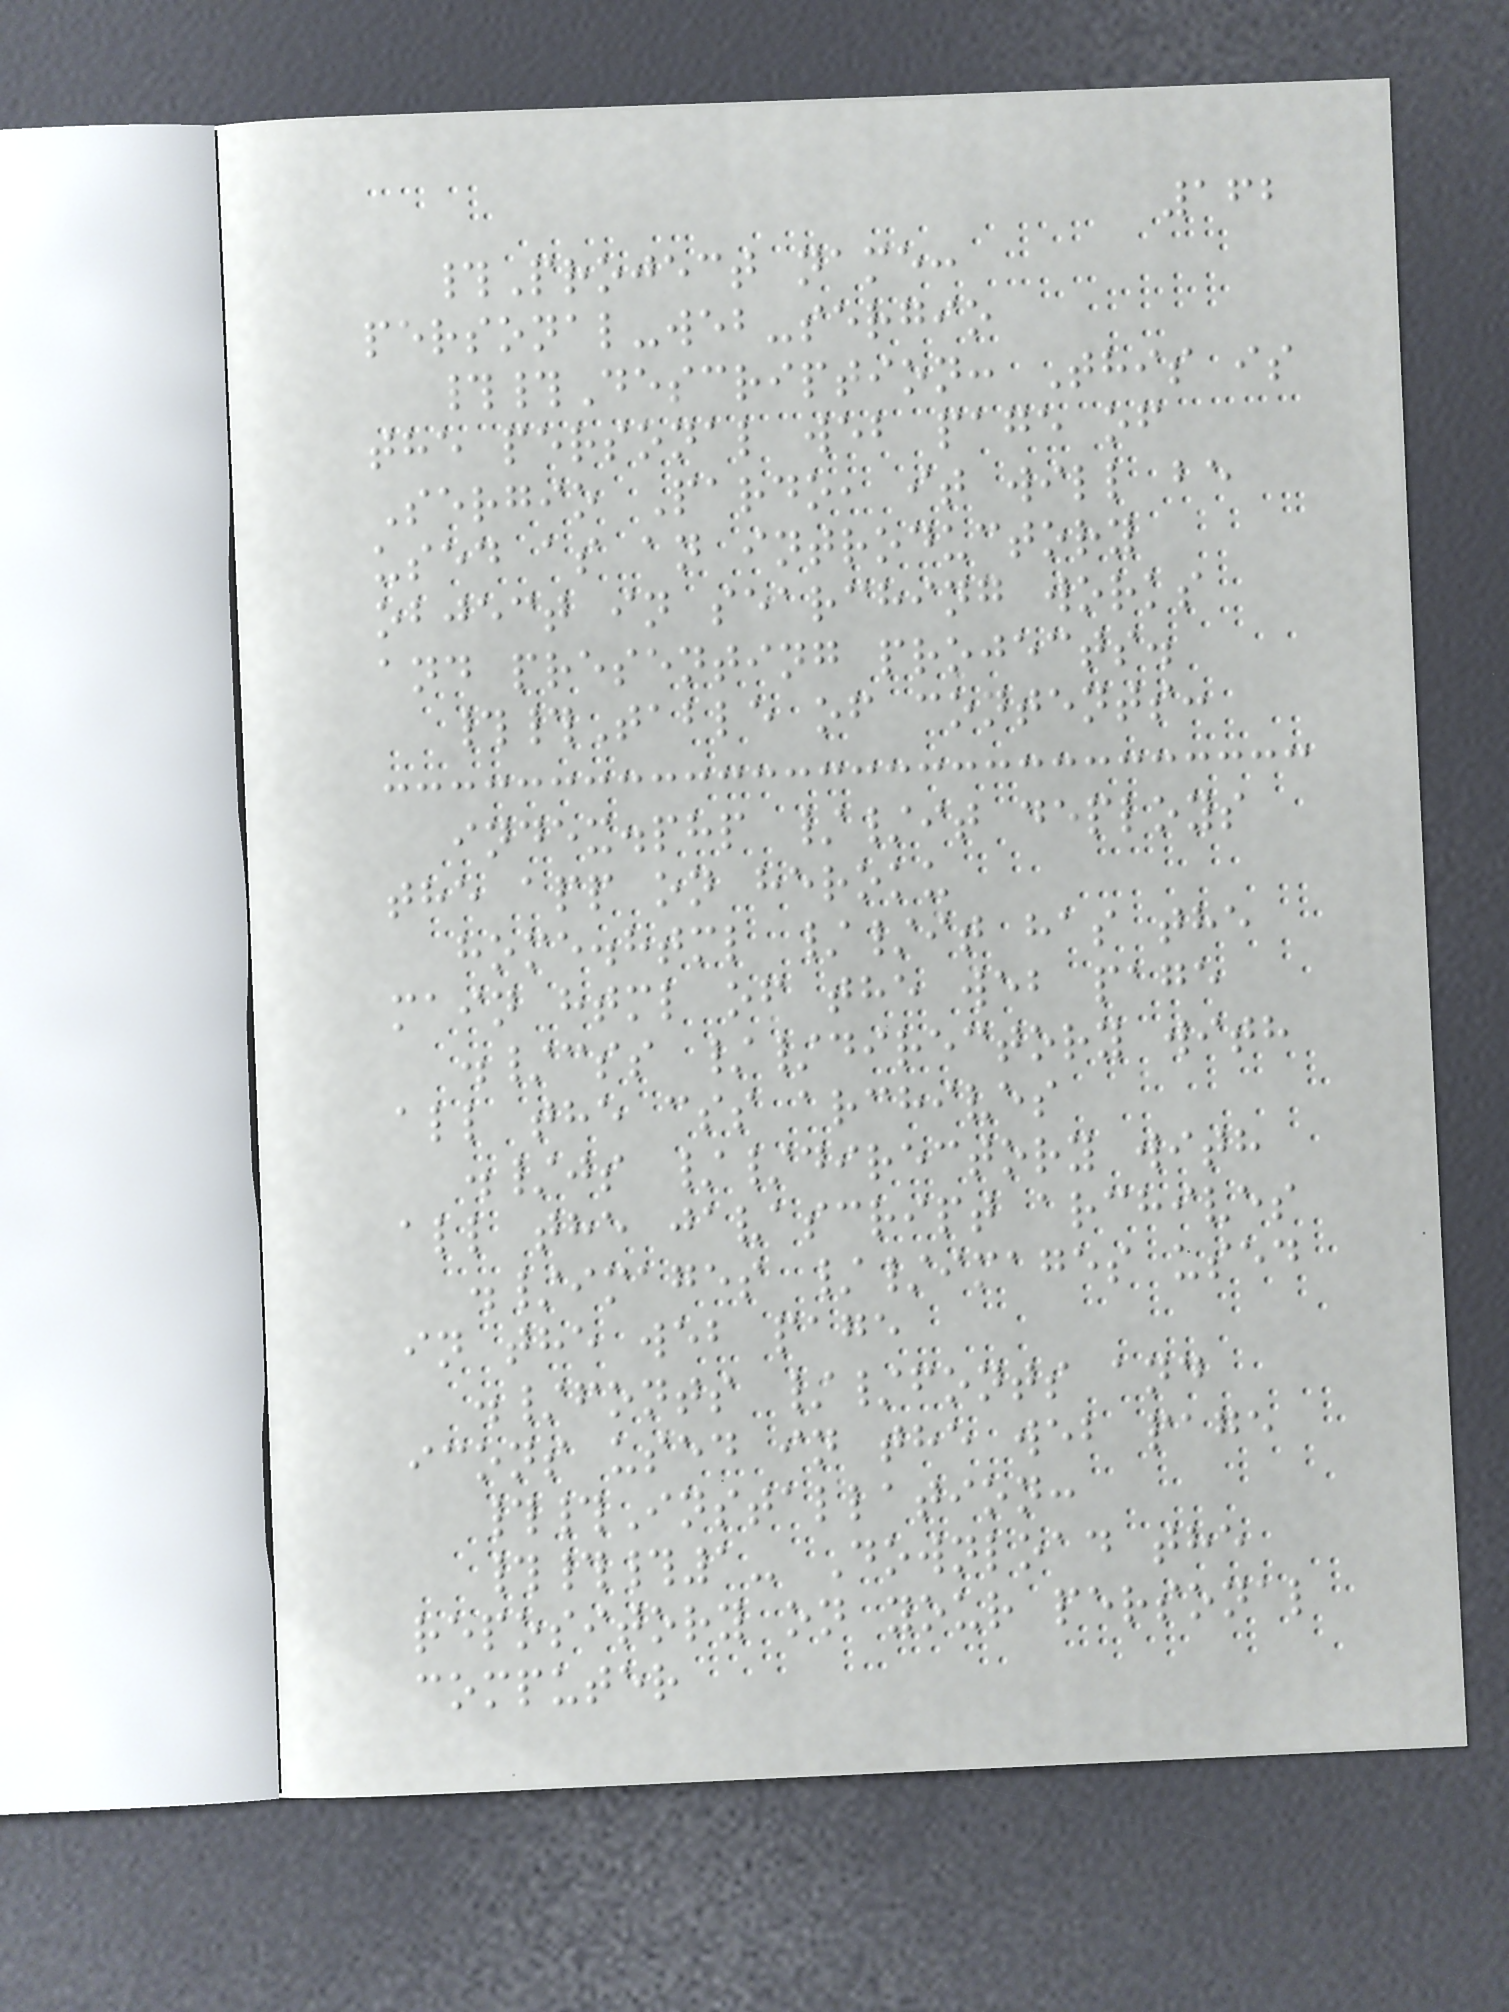162
#Project name:
personal-web-sergio
##Description: This is
the personal web page of
Sergio Pardo, it will be
used as an introductory
object in searching works
and presenting projects.
##Table of contents:
index.php //it deploys
the app on heroku
home.html //it has the
main html of the web page
./css //directory with
all the css archives
./js //directory with
all the javascript archives
./images //images used
in the web page
./fonts //fonts and
icons used in the web page
##Installation:
###1- Download the
repository on your personal
computer
